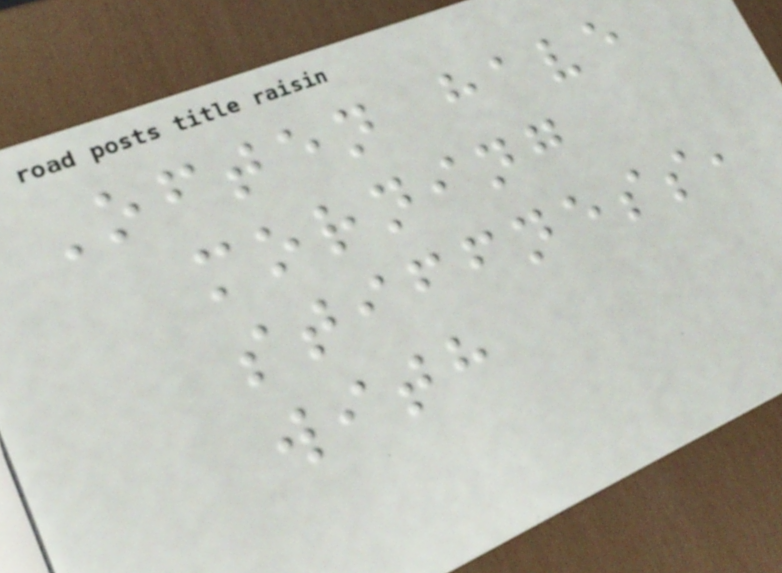Often have
morning
stiffness,
with
